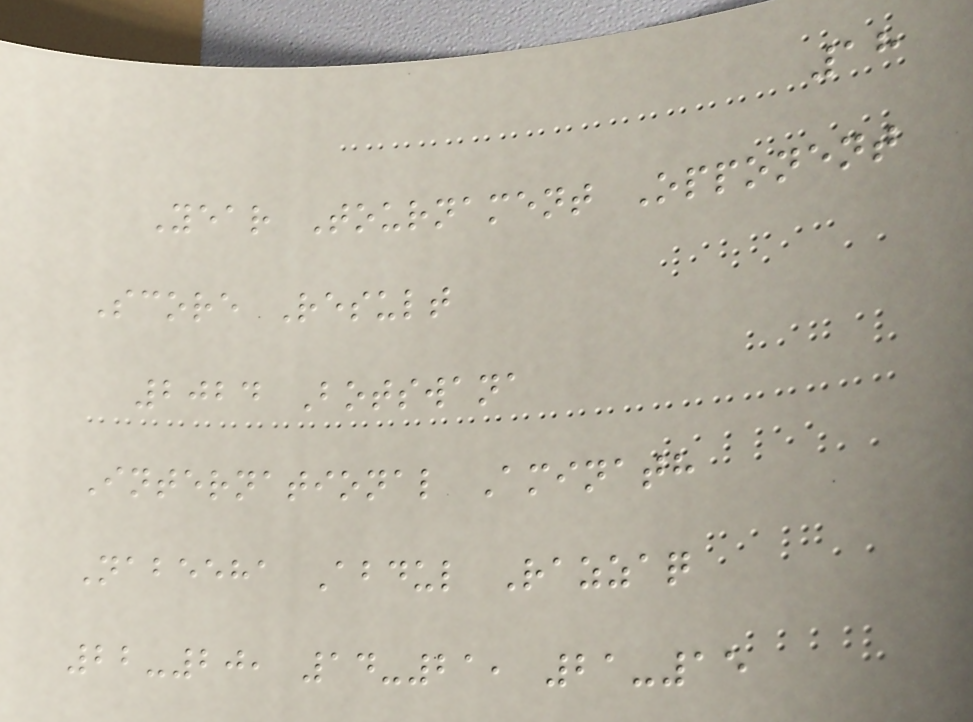18
Year Tournament Opponent
Score Result
2024 Botswana
International Aminath
Nabeeha Abdul Razzaq
22-20, 14-21, 21-15
